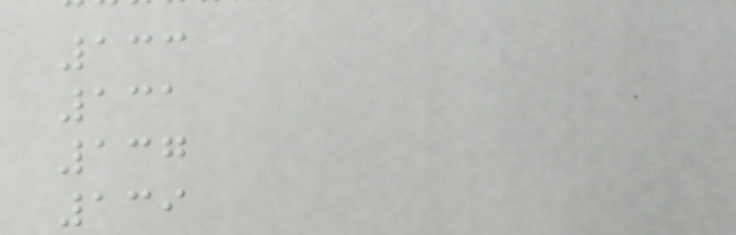133
131
137
139
